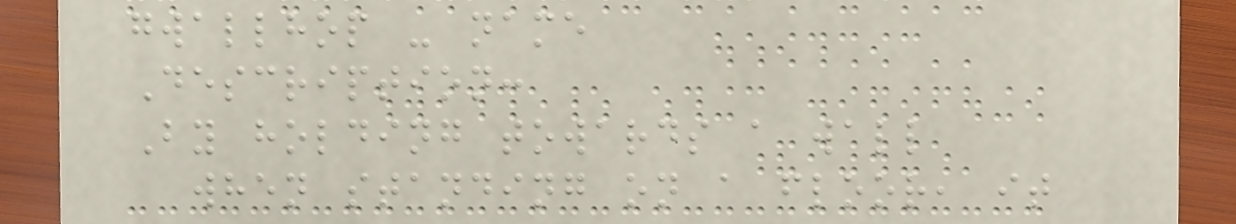gwallhop - name
Description:
By holding towards a wall
when standing on a floor, it
